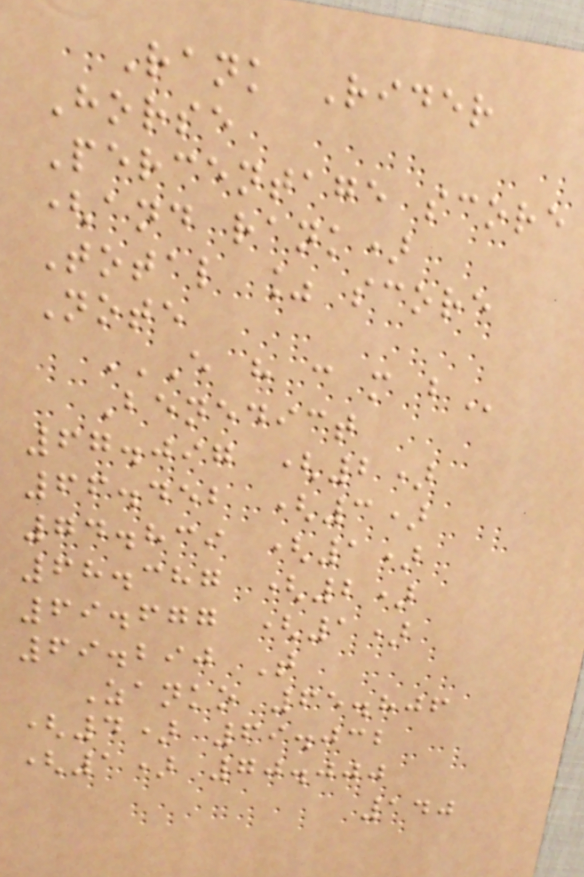Rank Rider
Horse
Percentage score
(and rank)
Total % score
Note
E H C M B
Benedict
67.097 (2)
66.452 (3)
74.839 (1)
68.387 (2)
69.677 (1)
69.290 T
Zanko 65.806
(4) 69.032
(1) 70.000
140
